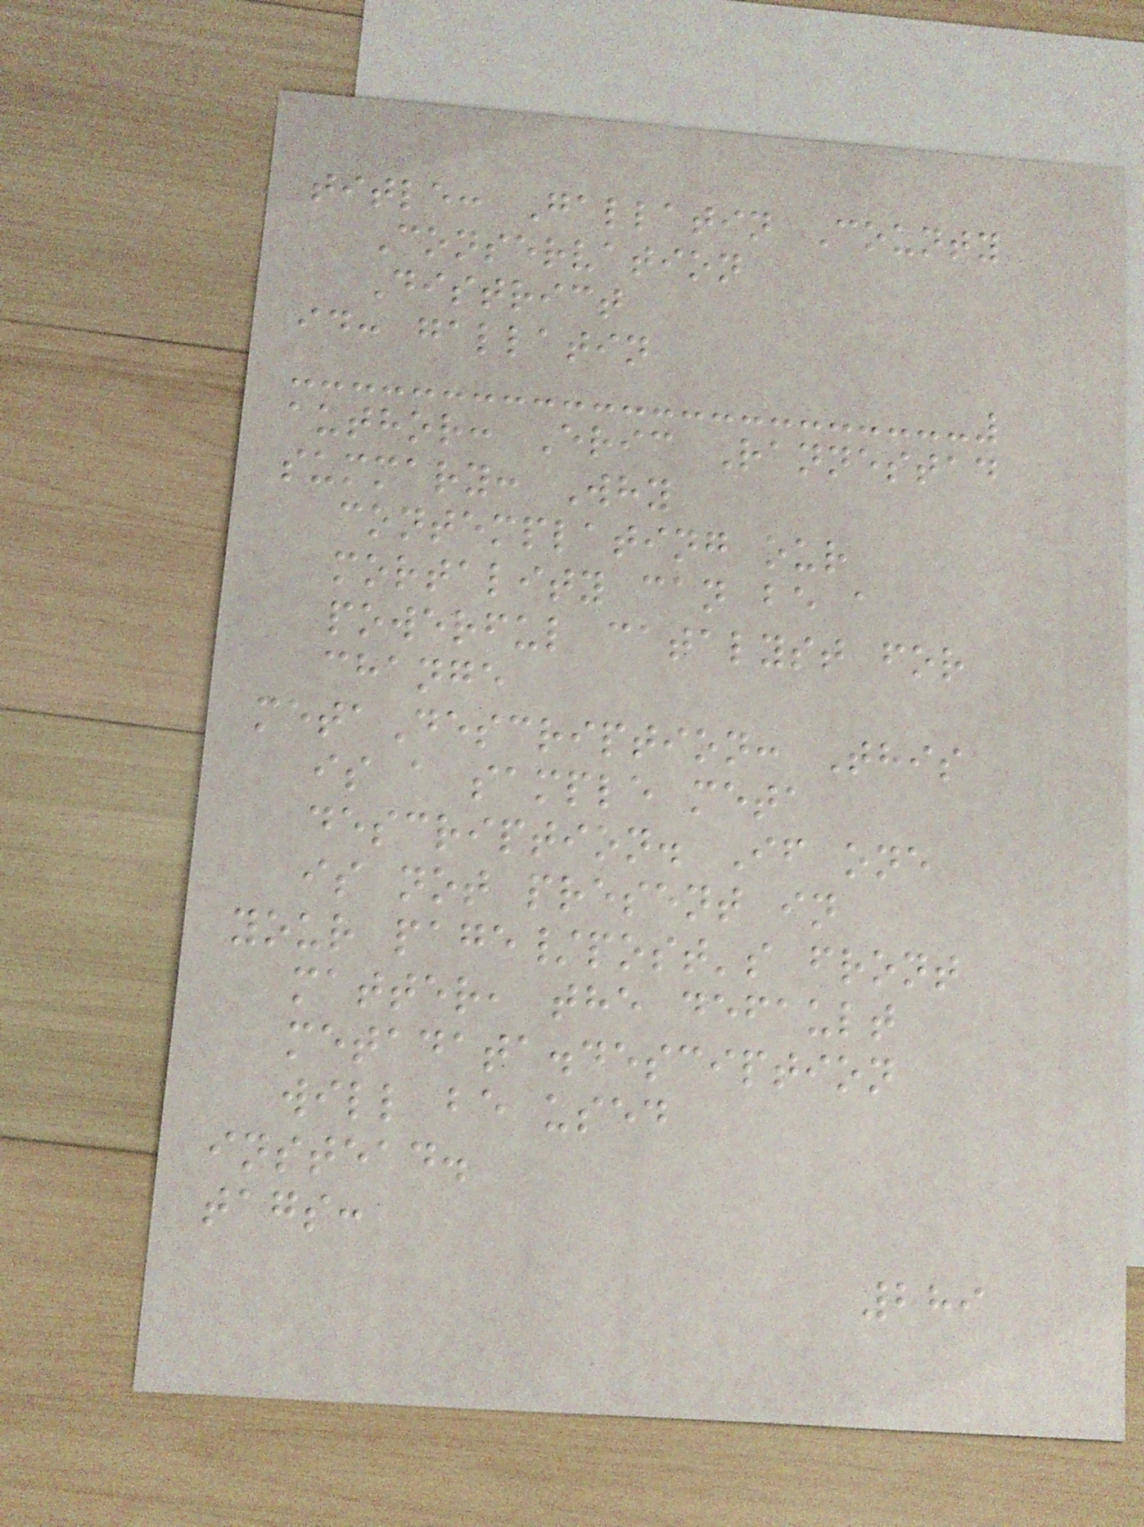title: Gallatin County
Conservation
District
id: gallatin
author: Eric Rannestad
summary: Why
contemplating our
mortality can be a
powerful catalyst for
change
metaDescription: This
is a sample meta
description. If one
is not present in
your page/post's front
matter, the default
metadata.desciption
will be used
instead.
tags:
289
